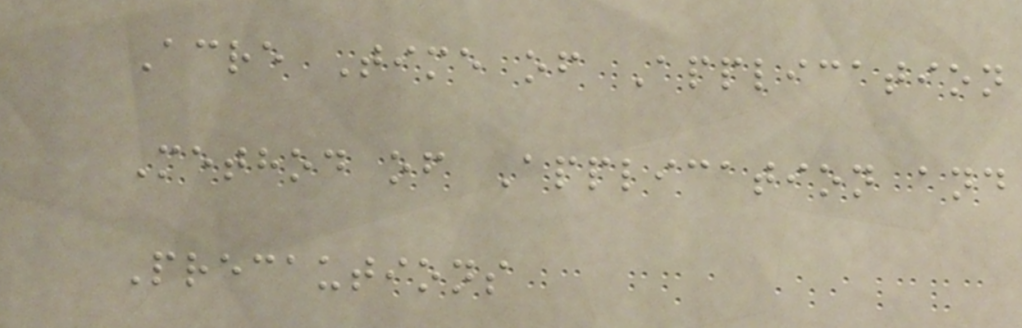Acre Time of Application
Method of Application and
Precautions
